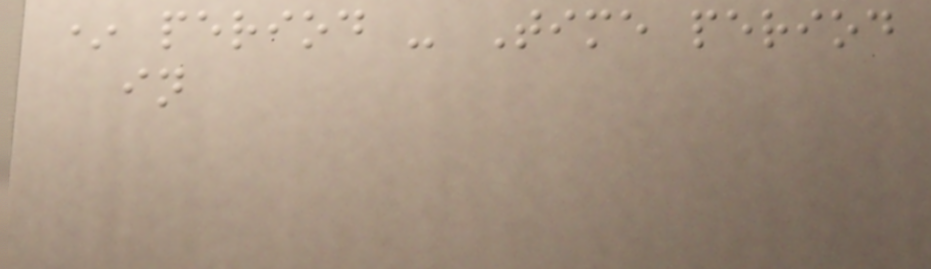* period - Time period
in
